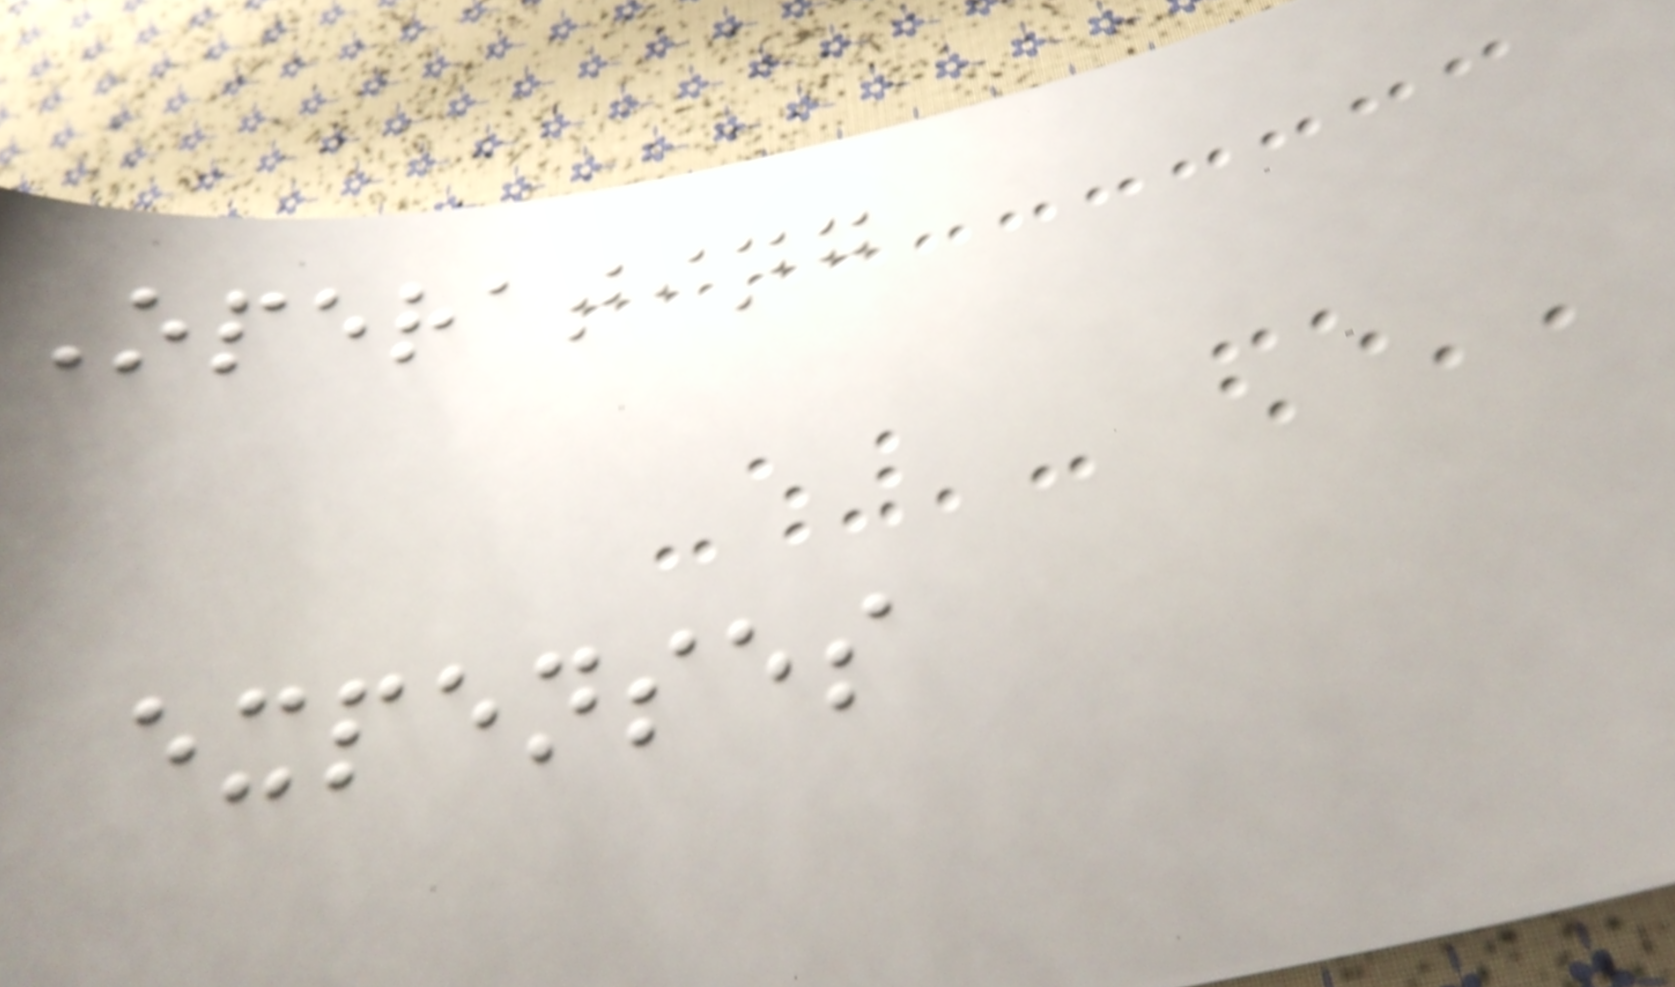Operating
expenses
